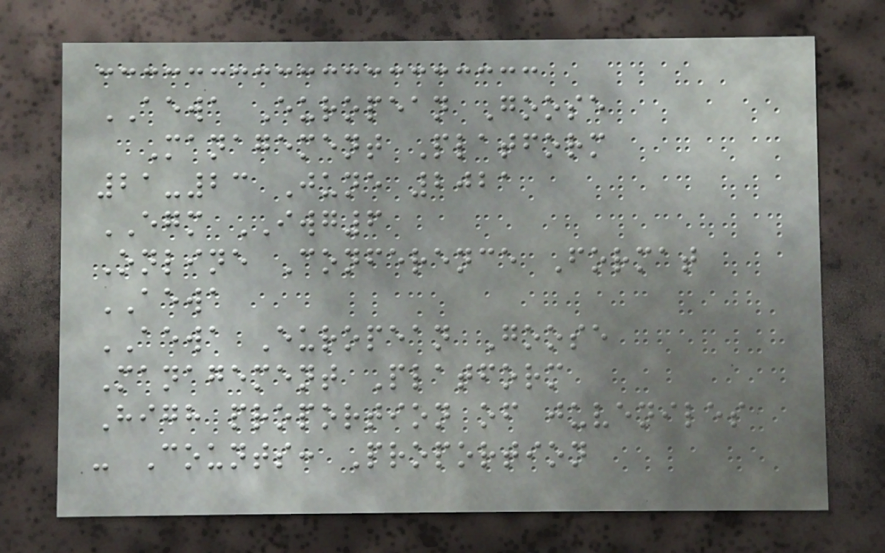AEWA European Goose
Management Platform
21-23 June 2021
EGM IWG6
Online Conference Format
AEWA
AEWA European Goose
Management Platform
High proportion of juveniles
- Counts: Proportion
